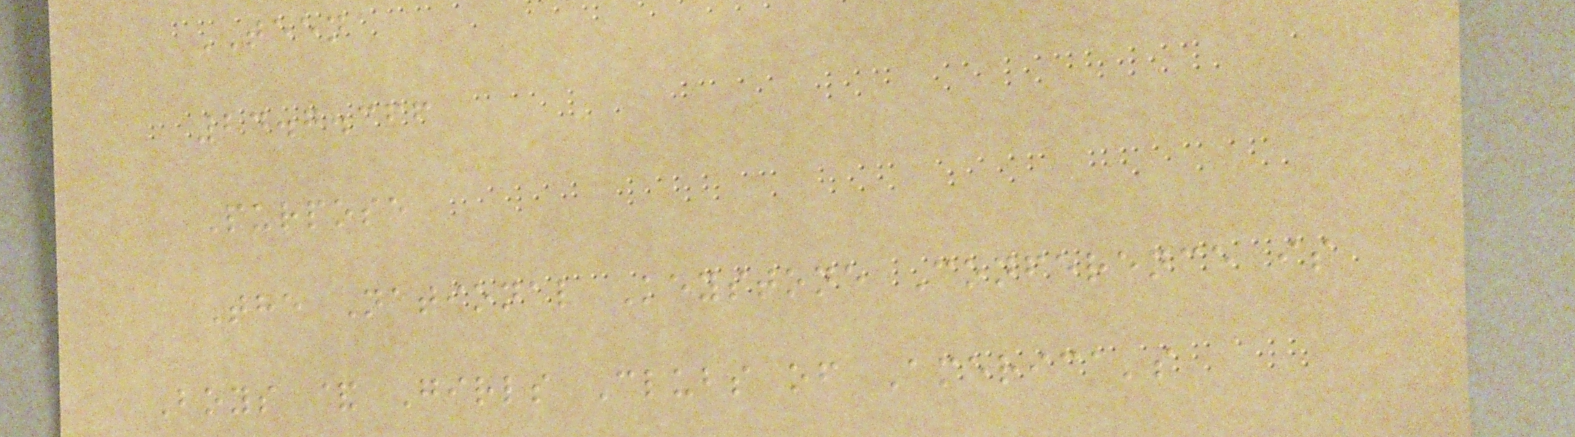TEEN
24.7.366
Purpose
The National Keystone Conference is
Boys & Girls Clubs of America's
